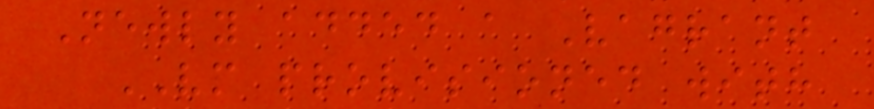Newly added a Vagrant
VM provisioned with
